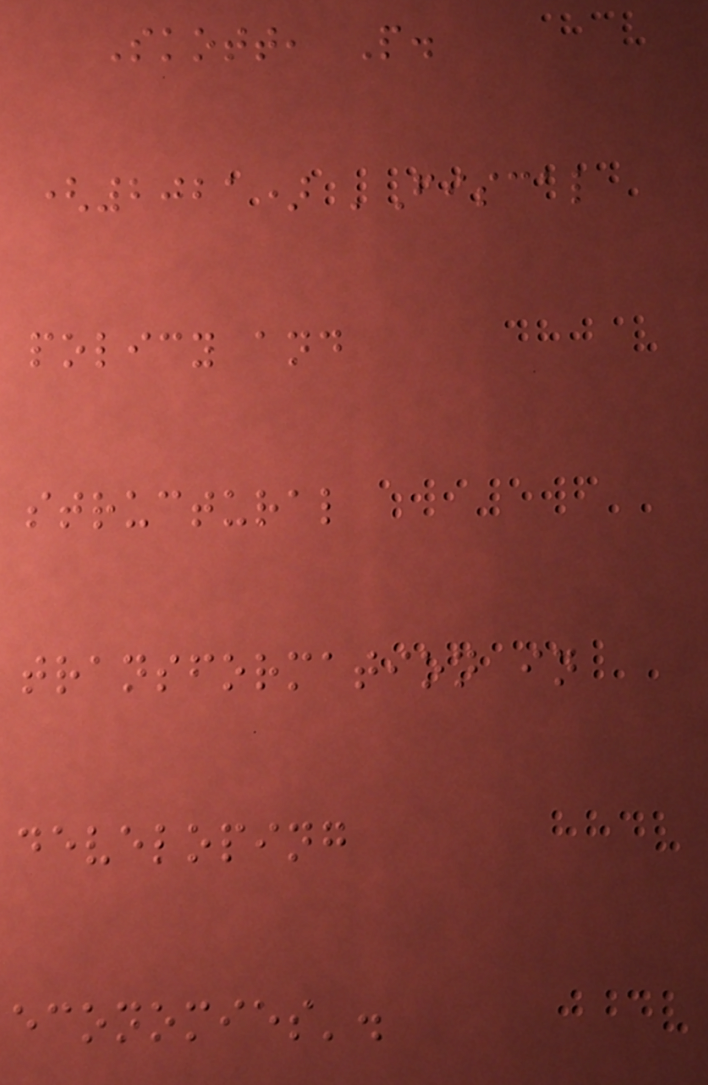Skott, P.
(2021) 'Fiscal
policy and
structural
transformation in
developing
economies'.
